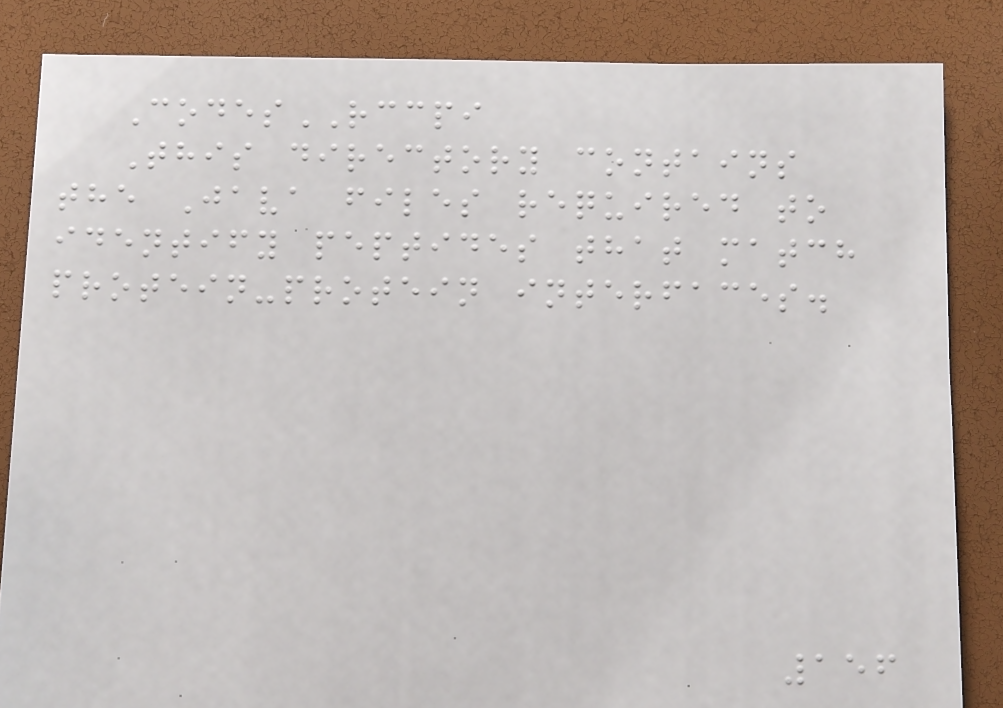CodesRCCPI
This directory contains
the Java files required to
identify peptides that match
protein-protein interfaces.
156
